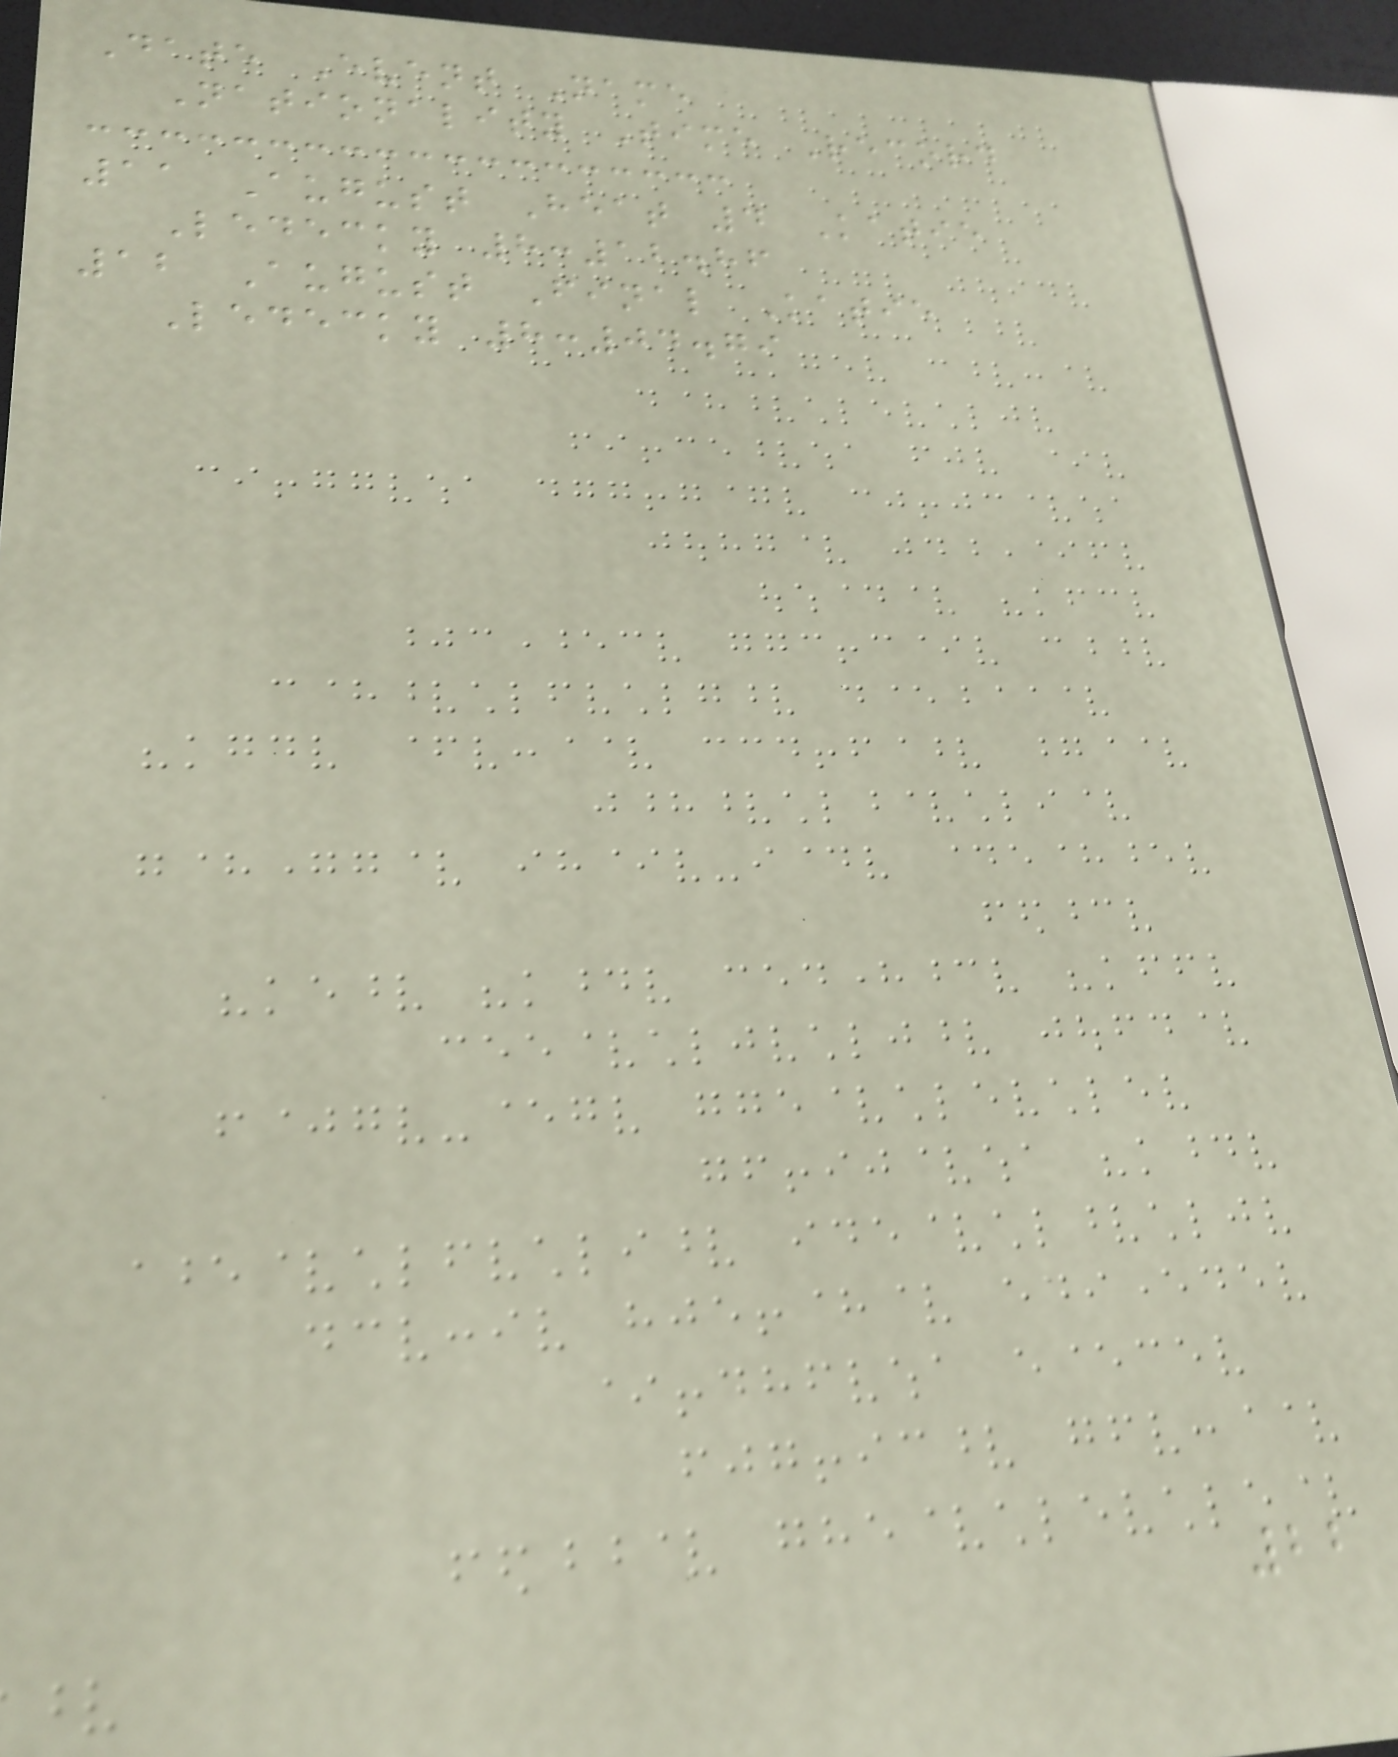Date Event Name
Nationality Time Record
11 August Heat 4 Katie
Ledecky 8:12.86
12 August Final Katie
Ledecky 8:04.79
22
